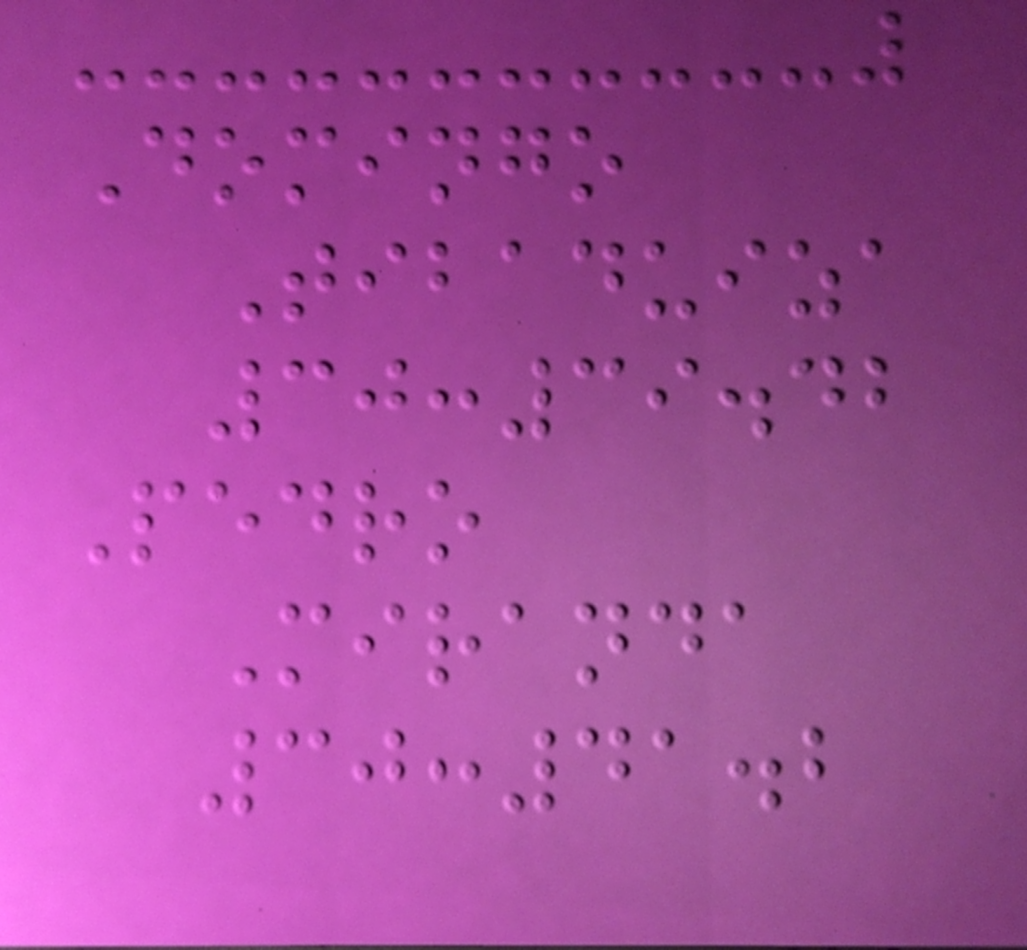Domingo
Tibaduiza
30:39.42
Pedro
Miranda
30:41.2
